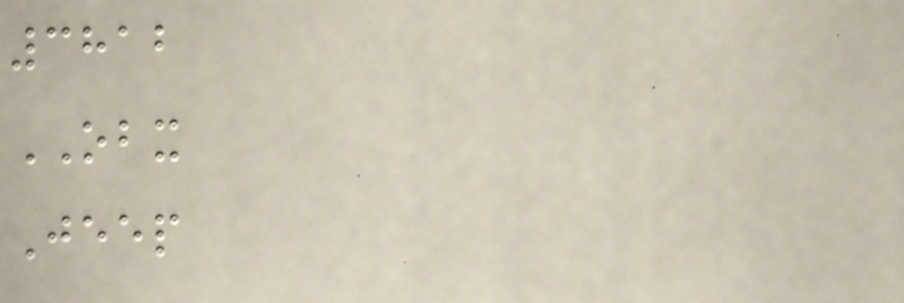3812
OBX
Jeep
